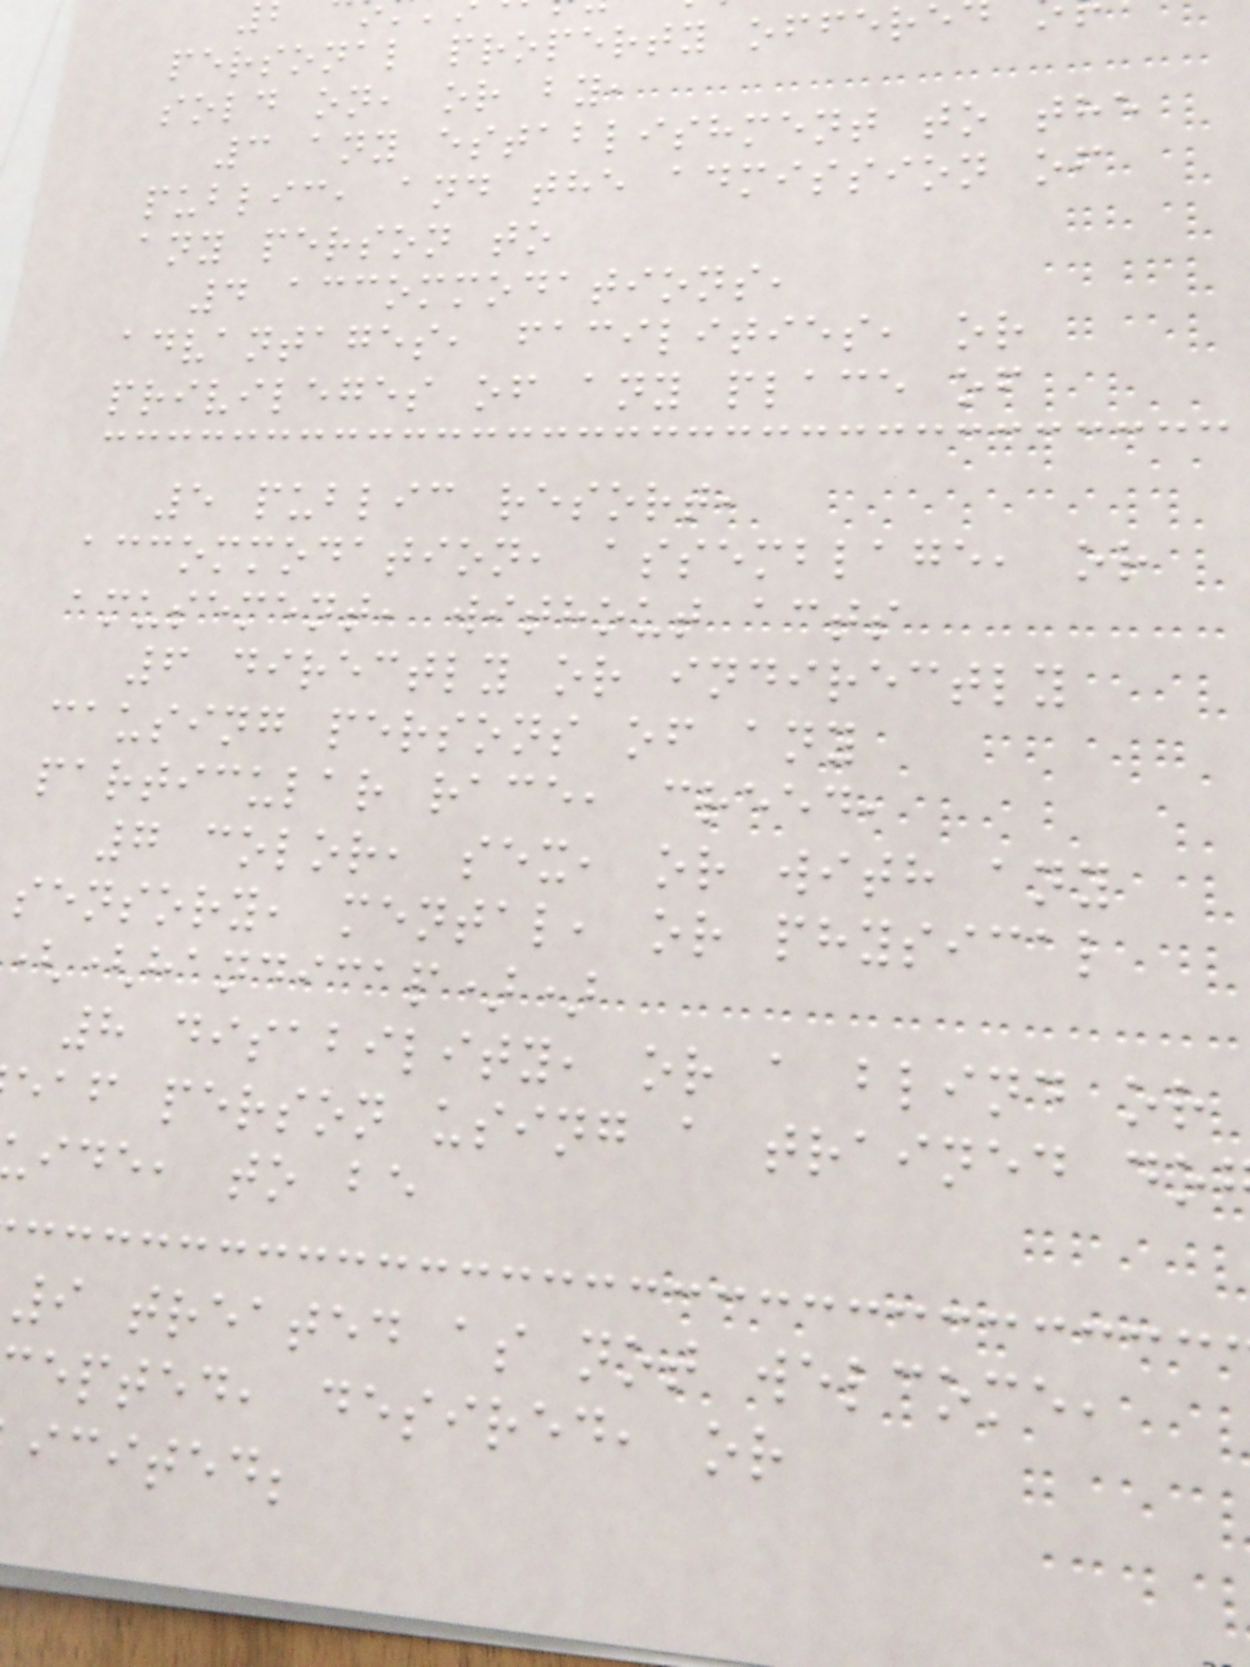personal property offere
sold on, or by,
3 any establishment to the
public, and the admission of
any person to
4 accommodations,
advantages, facilities, or
privileges of any place of
5 public resort,
accommodation, assemblage, or
amusement, without acts
6 directly or indirectly
causing persons of any
particular race, creed,
7 color, sex, or with any
sensory, mental, or physical
(handicap))
8 disability, or a blind or
eaf person using a trained do
ide, to be
9 treated as not welcome,
epted, desired, or
icited;
